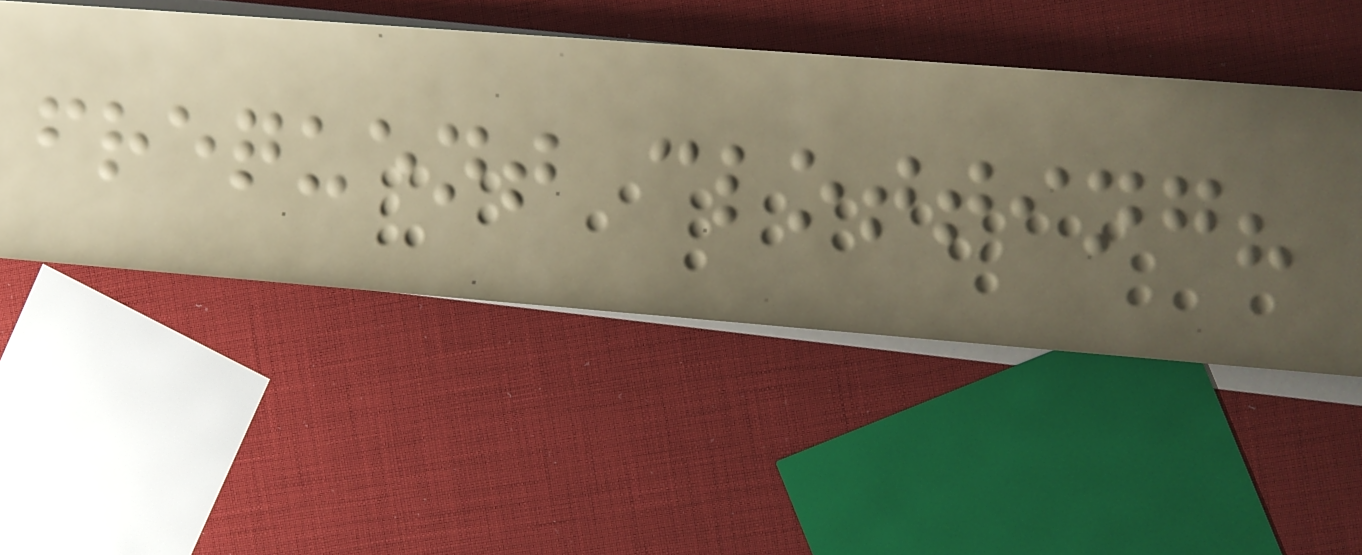frequent clotting?
